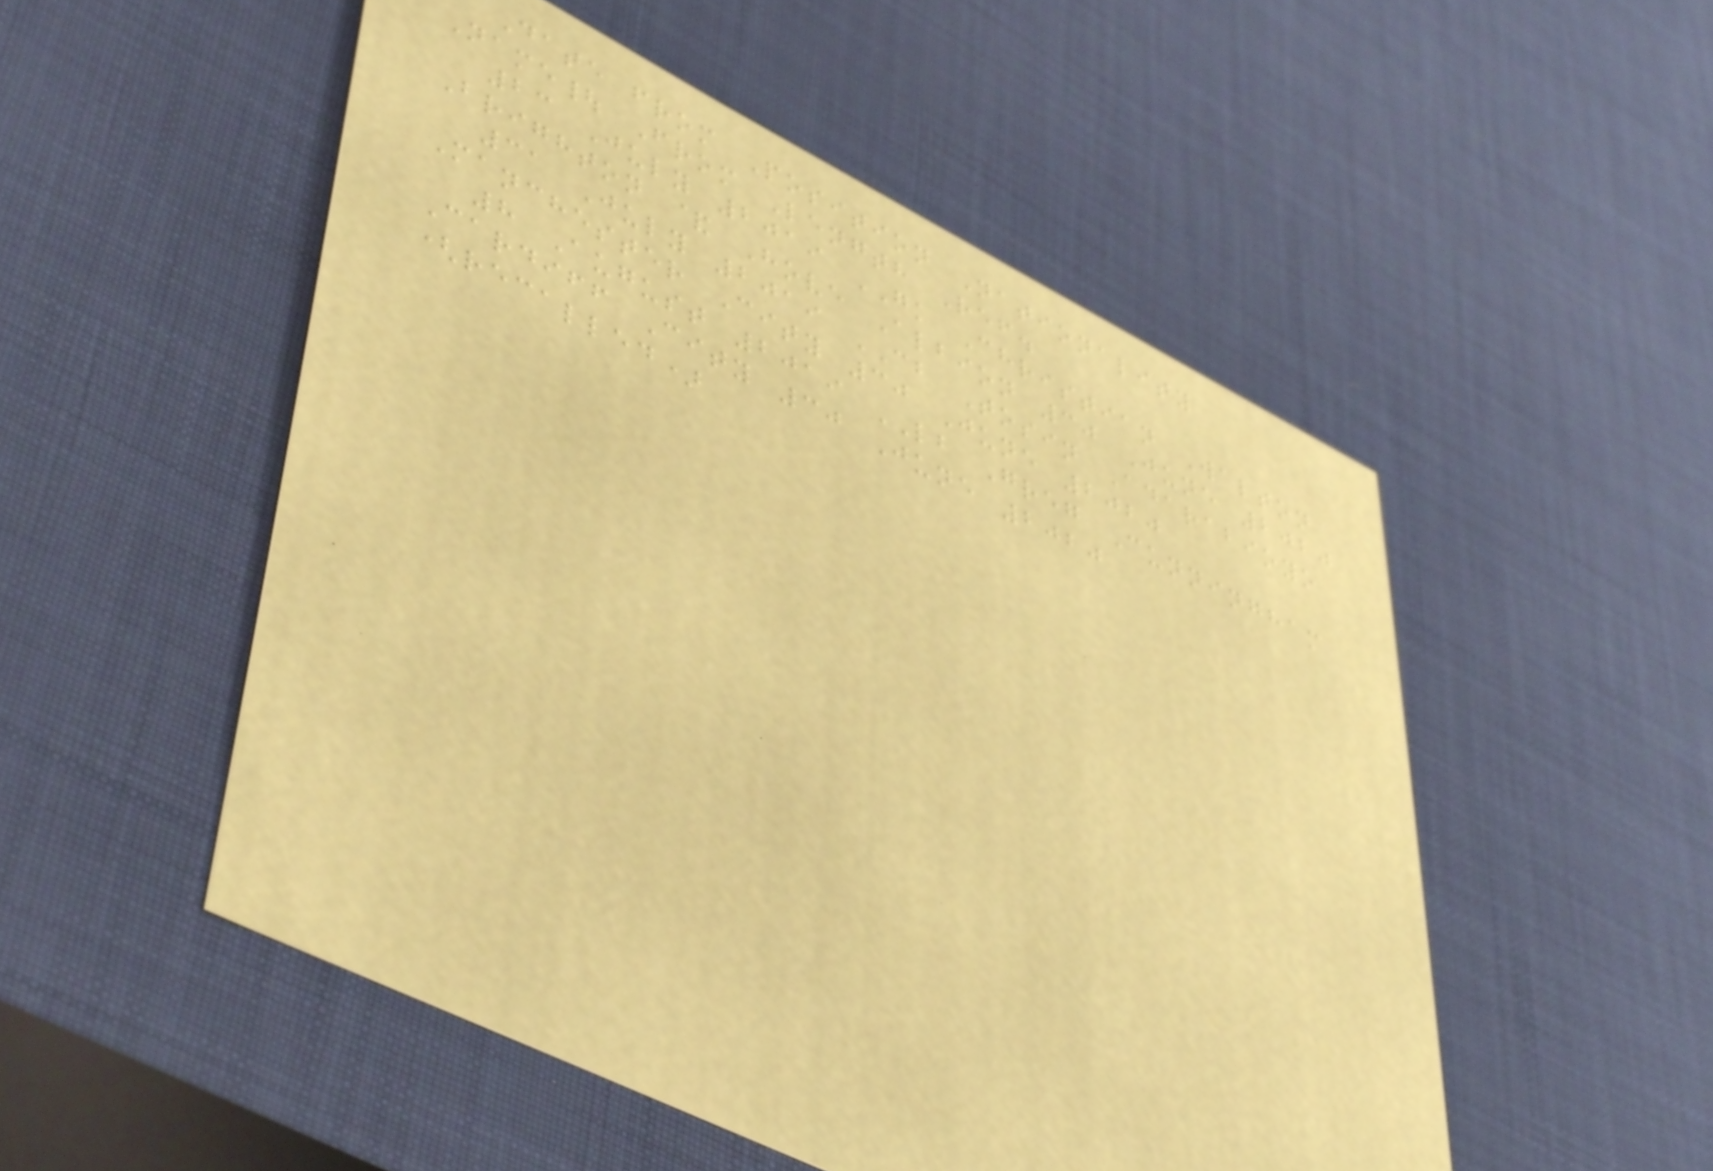Date from Position Nationality
Name| From Length Ref.
23 July 2019 GK Christian Walton
Brighton & Hove Albion 30 June 2020
31 July 2019 CB Tosin Adarabioyo
Manchester City 30 June 2020
8 August 2019 LB Greg Cunningham
Cardiff City 30 June 2020
(recalled)
